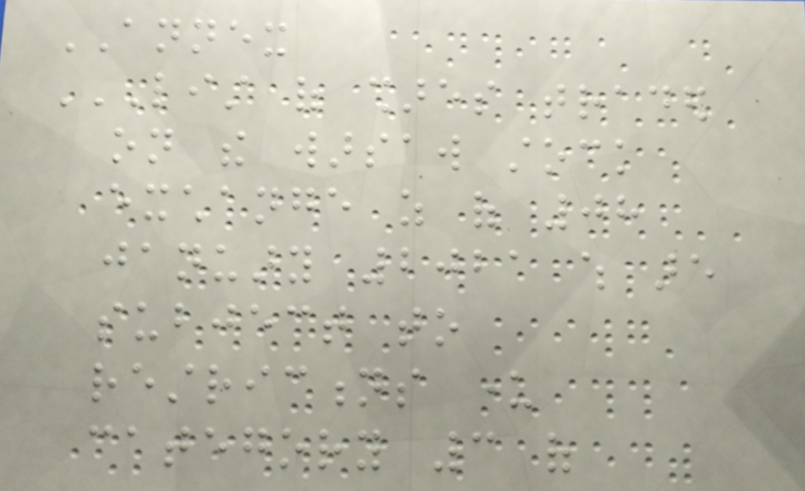ANNEX
LIST OF SHARES TRADED
ON THE WARSAW STOCK
EXCHANGE AS OF 08
JANUARY 2021 WHICH ARE
SUBJECT TO
RESTRICTIONS UNDER
CATEGORY 3 OF
